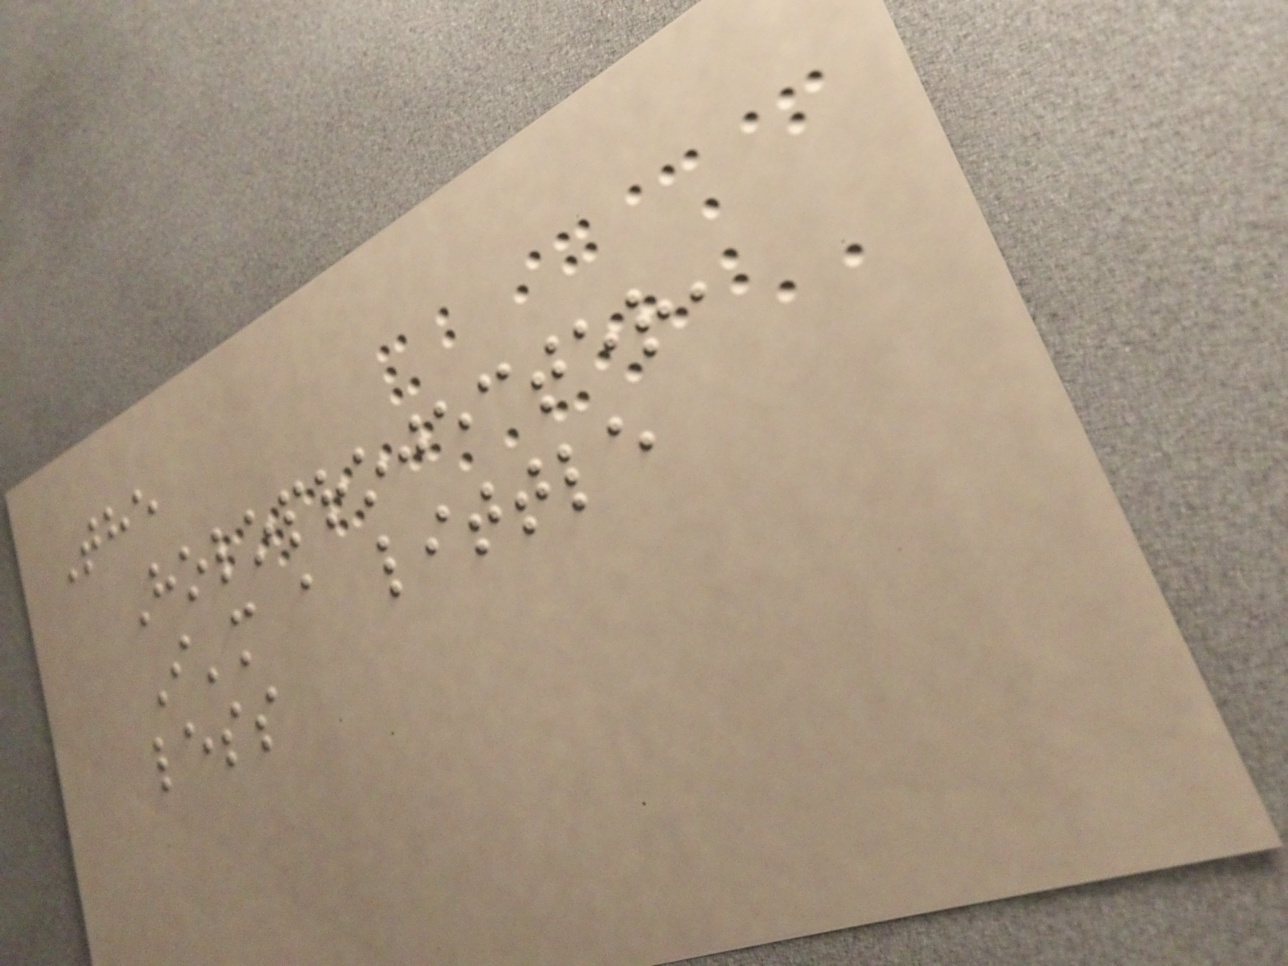The
Holoprojecter,
I'm a little
less
